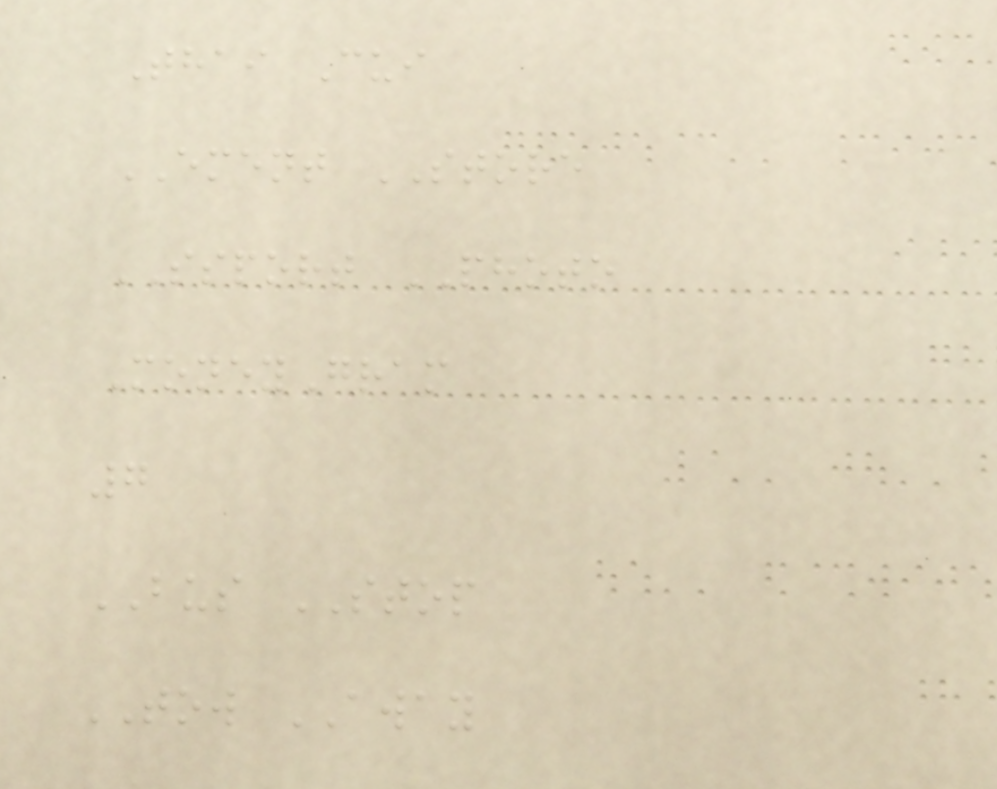Thai Cui
EMENT STORE
SSPORT PHOTO
MoneyGram
7
BUS STOP
TOW AWAY
